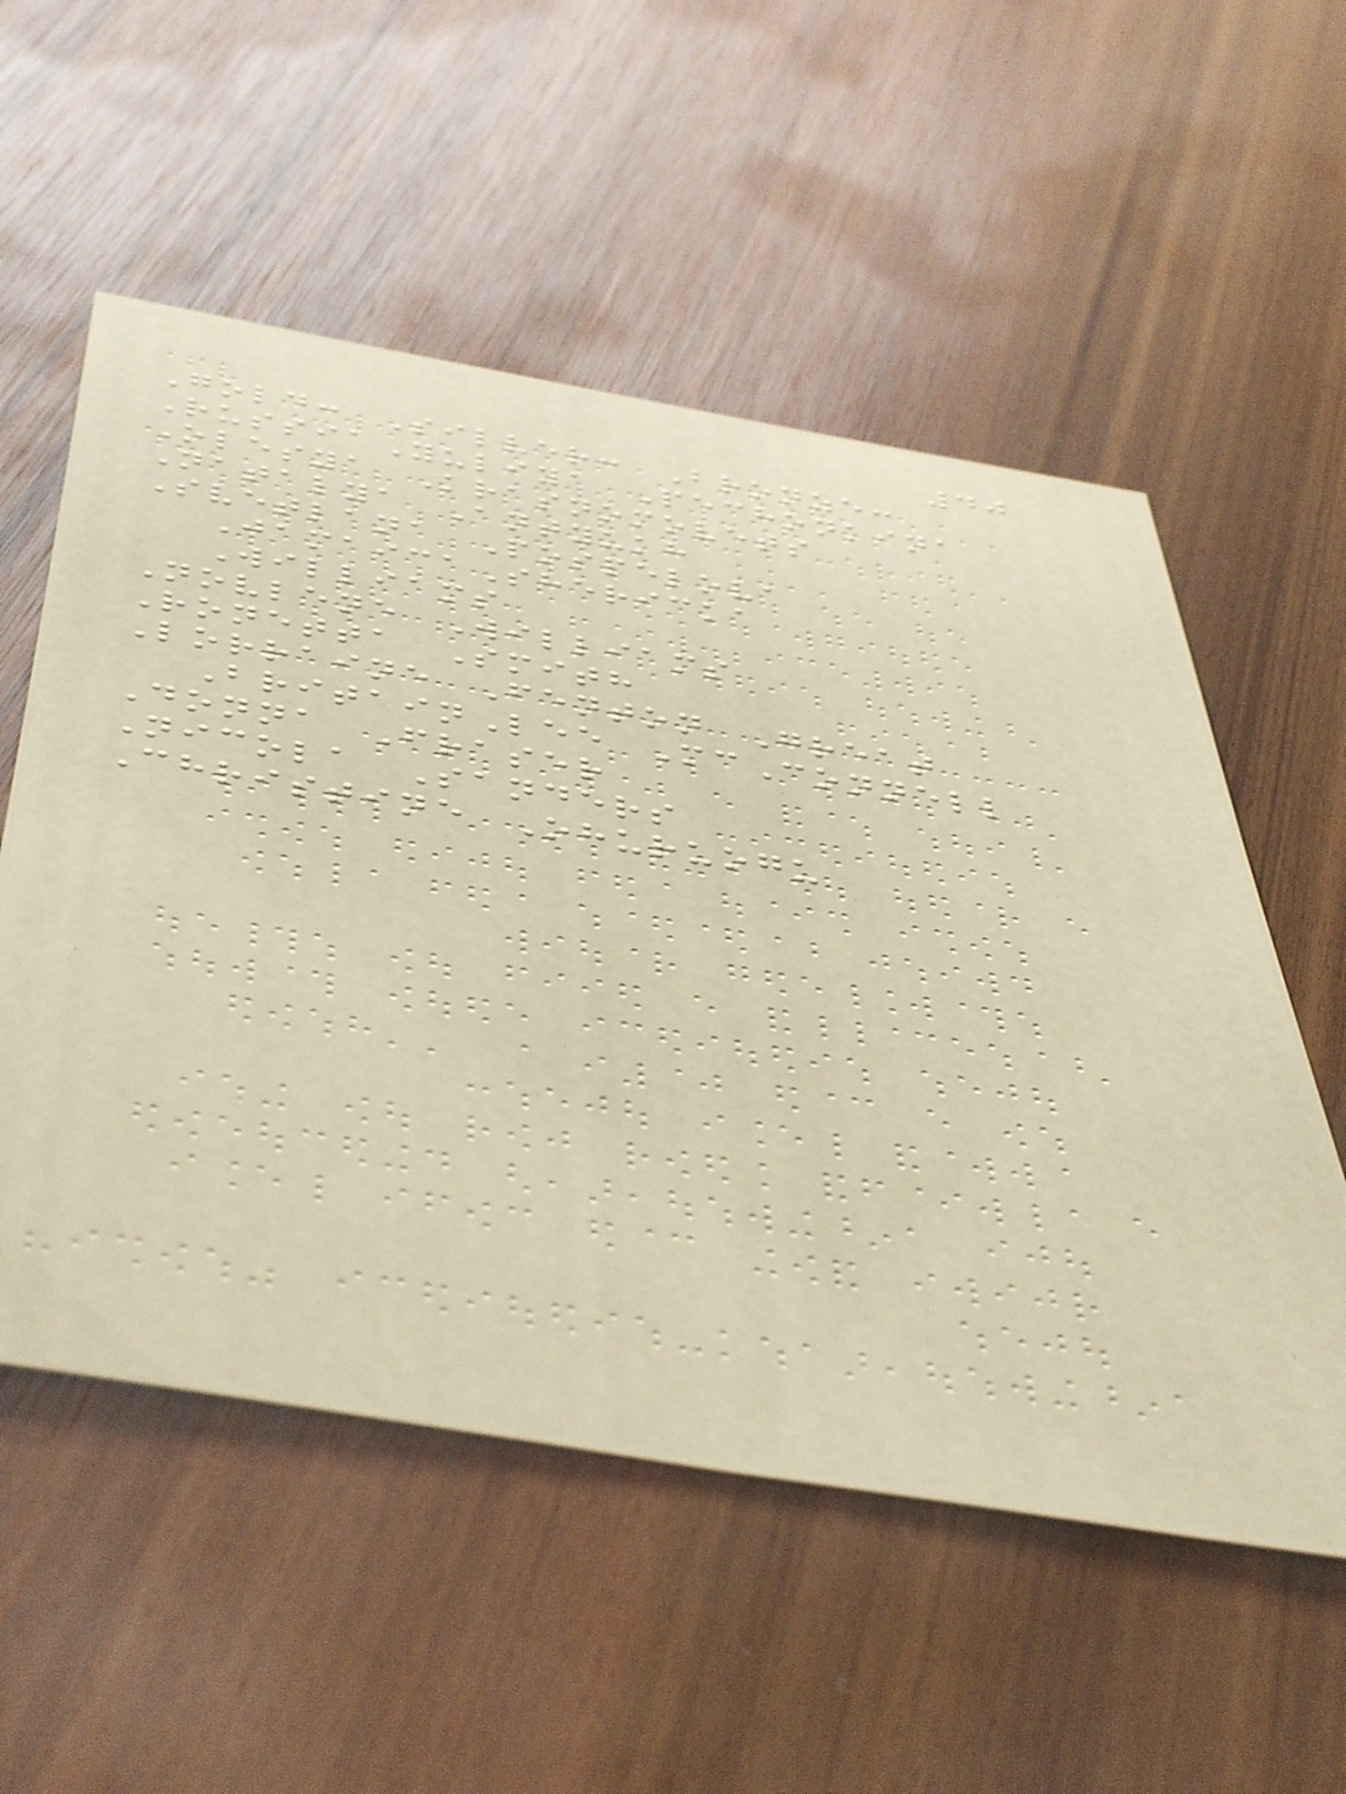40
Gold: Silver: Bronze:
RussiaYuliya Pechonkina
Olesya Krasnomovets
Natalya Antyukh
Svetlana Pospelova
JamaicaShericka
Williams
Novlene Williams
Ronetta Smith
Lorraine Fenton Great
BritainLee McConnell
Donna Fraser
Nicola Sanders
Christine Ohuruogu
